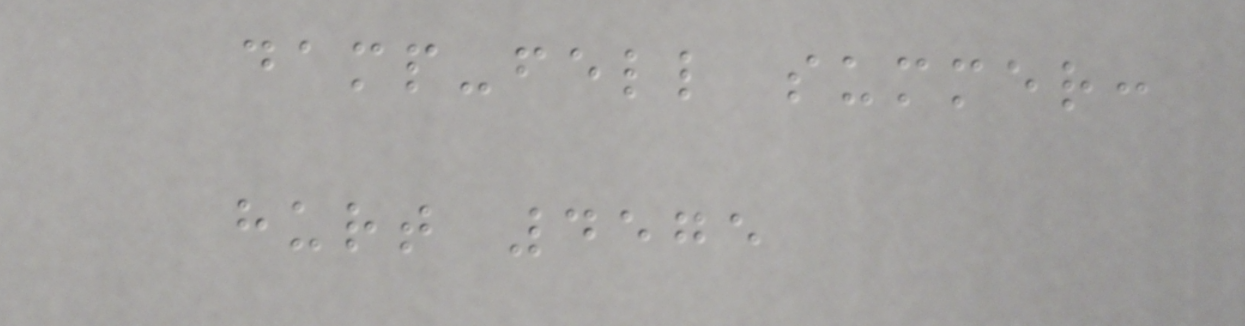damp-fell summer:
hurt 4575
